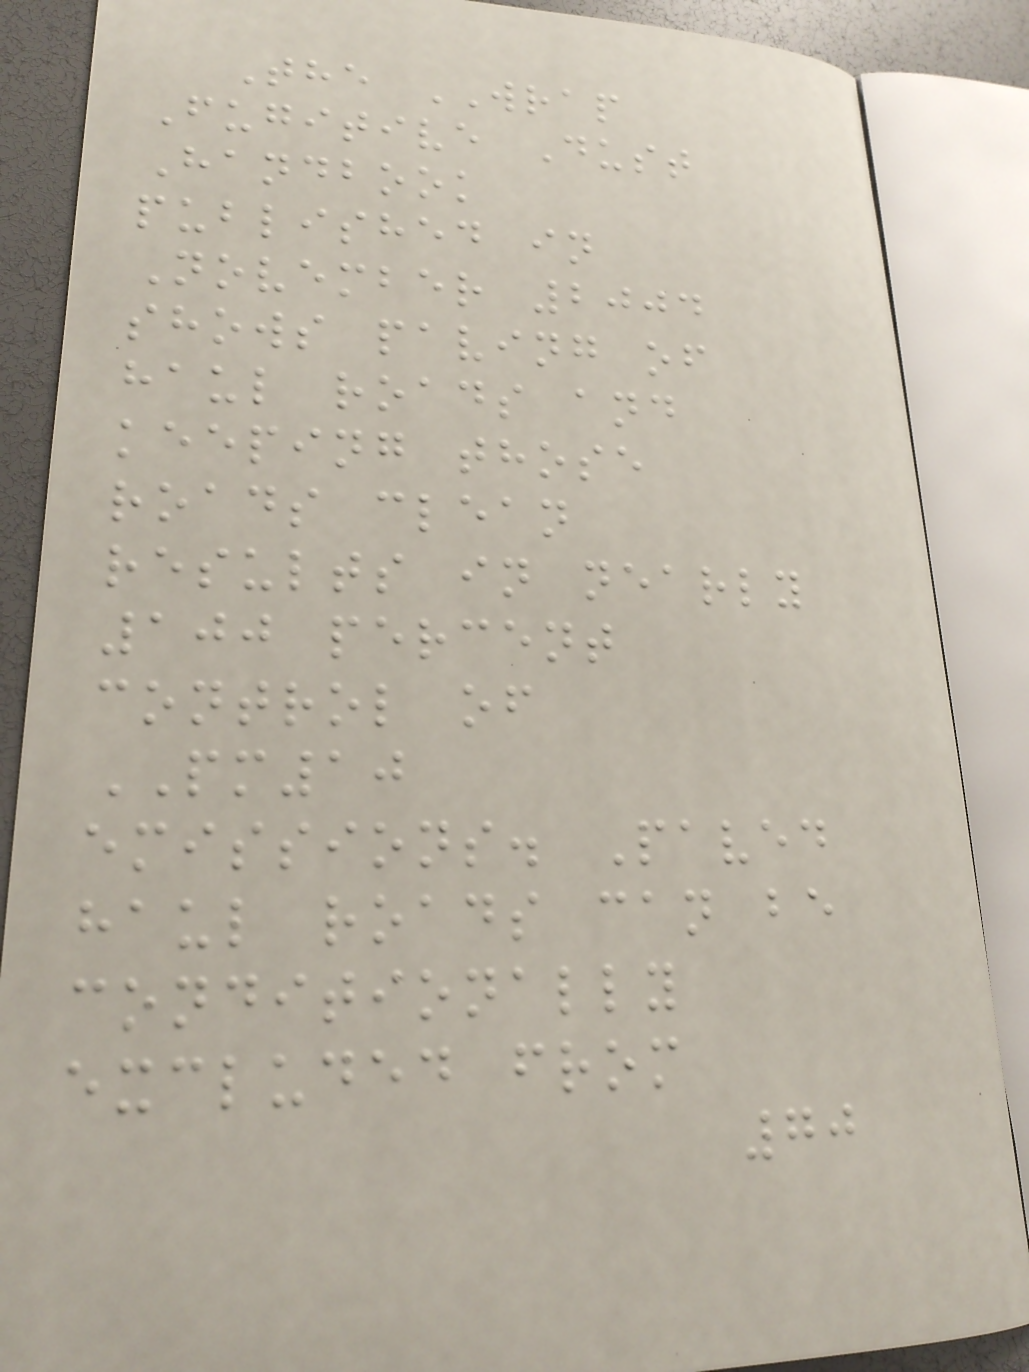The WRAP
Fugitive Dust
Handbook
published in
November 2004
shows paving of
haul roads and
keeping those
roads clean
results in nearly
100 percent
control of
PM10
emissions. Paved
haul roads can be
conditionally
excluded from
70
